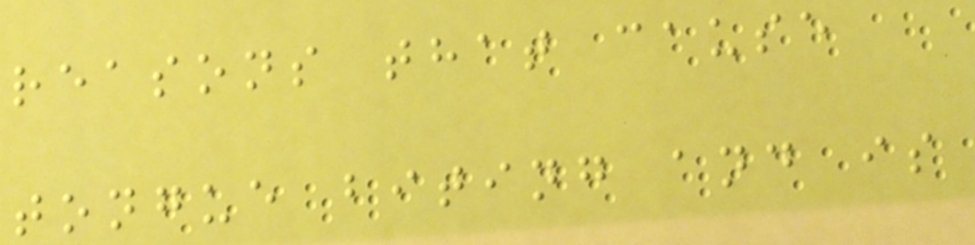reasons that cause
tongue biting and is
